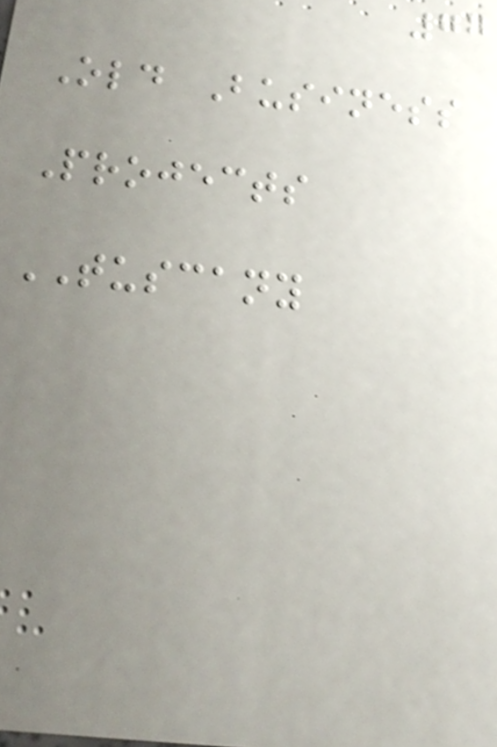77
Old Business
Projects
TUSCANY
